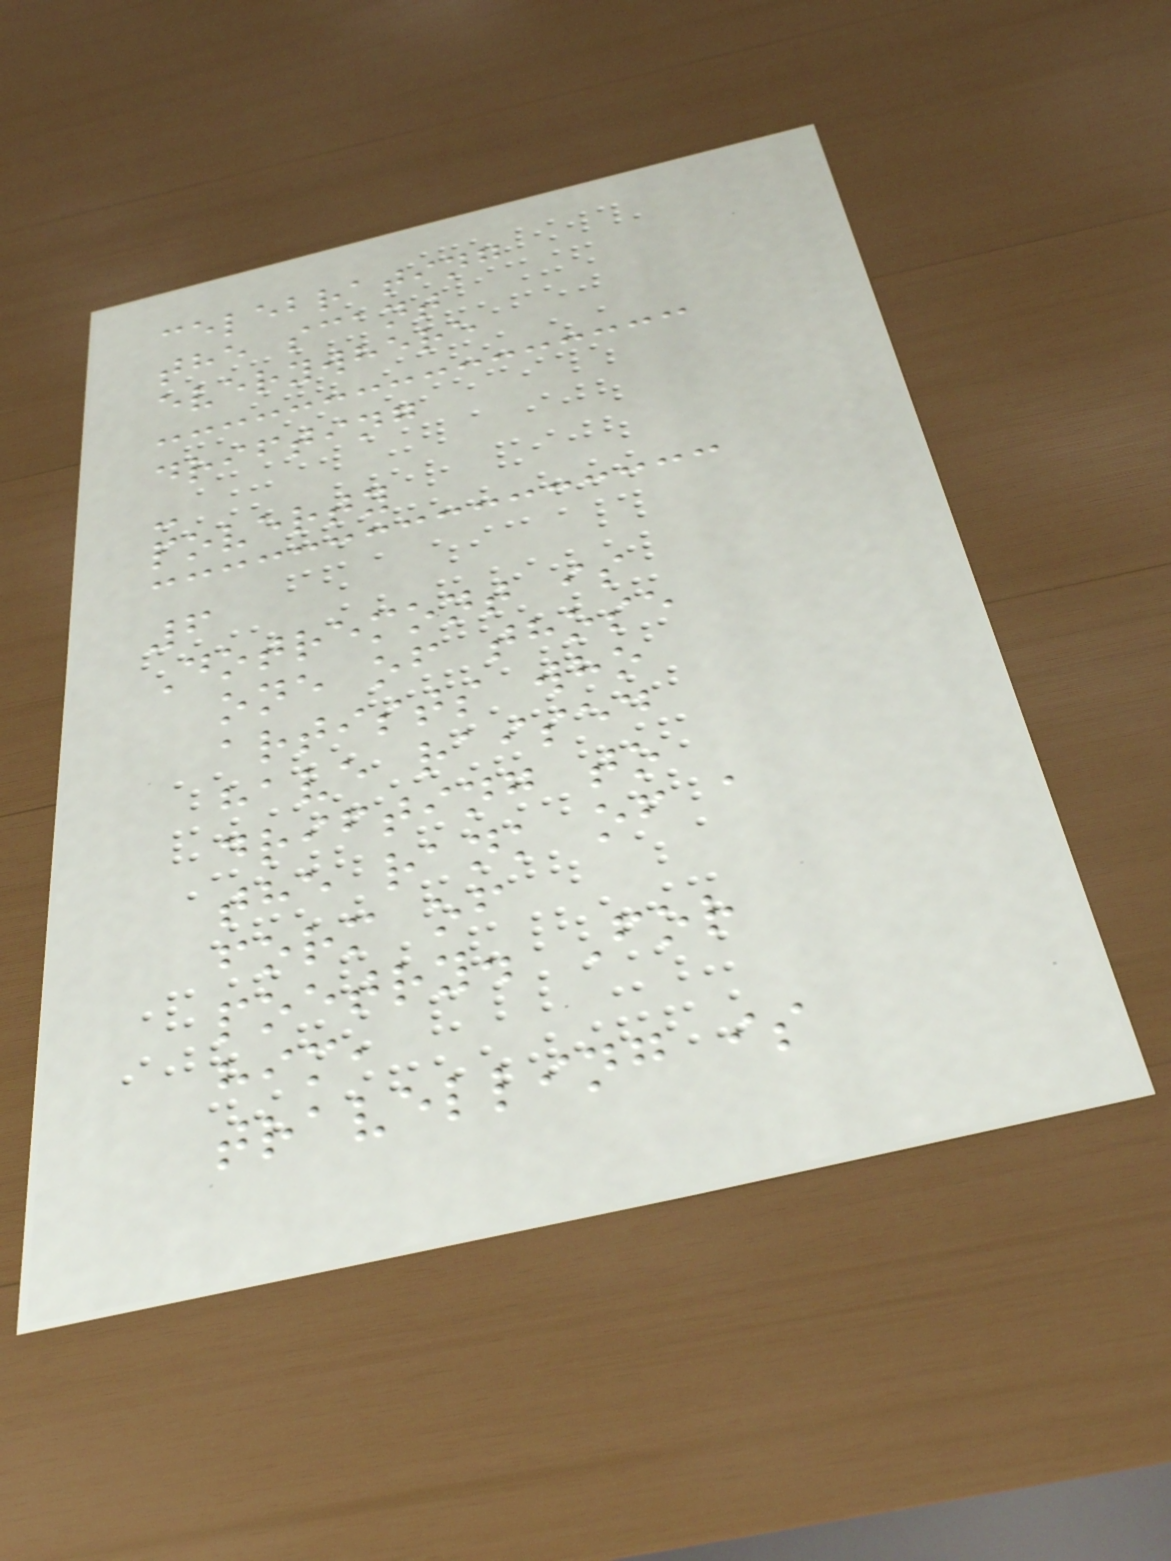celebrating
the scant
everywhere
drifting
-
poverty
6
Dotremont is
one of those
artists who
have raised
drifting to
the rank of a
form of
poetry. For
him,
travelling is
